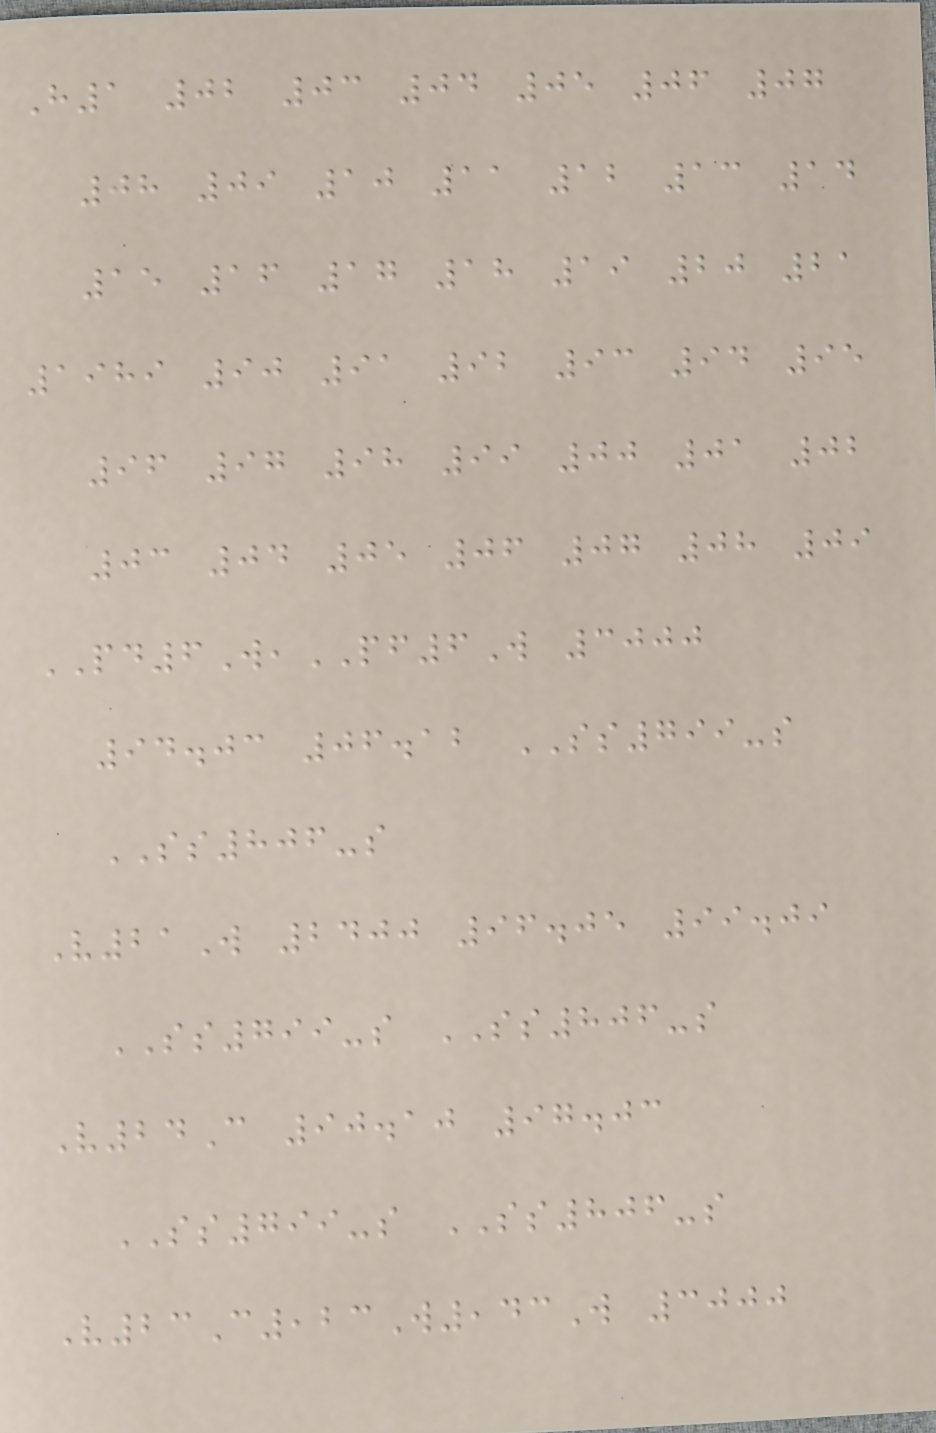H1 02 03 04 05 06 07
08 09 10 11 12 13 14
15 16 17 18 19 20 21
1989 90 91 92 93 94 95
96 97 98 99 00 01 02
03 04 05 06 07 08 09
PD6W,PF6W 3000
94.03 06.12 SS799-s
SS806-s
V21W 2400 96.05 99.09
SS799-s SS806-s
V24C 90.10 97.03
SS799-s SS806-s
V23C,23W,43W 3000
